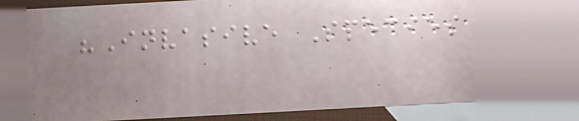"Invasive Species
